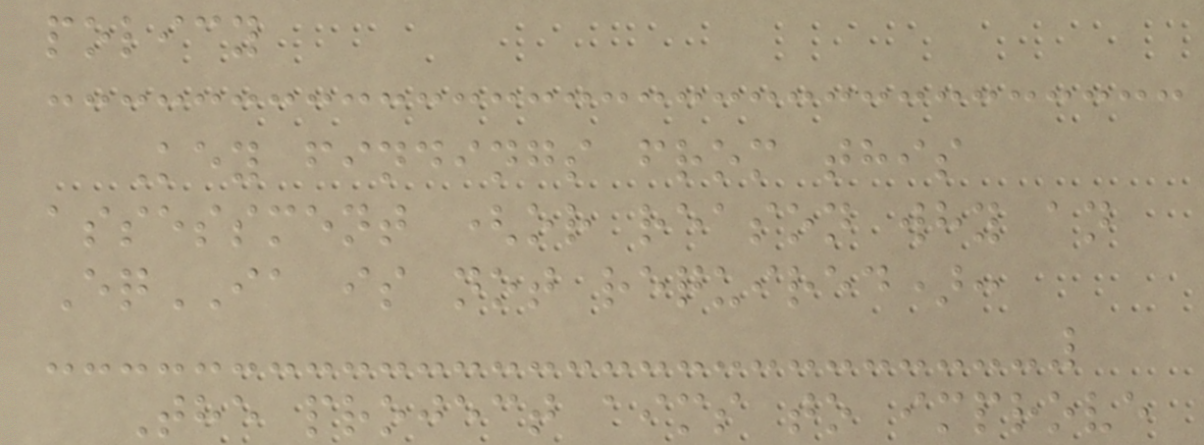policy
Key findings from this
assessment (or reason why an
EqIA is not required):
The project aims to improve
